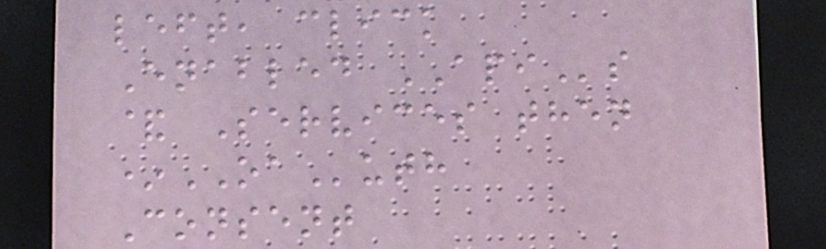left, click
Enabled APIs
& Services then
*OAuth
Consent
